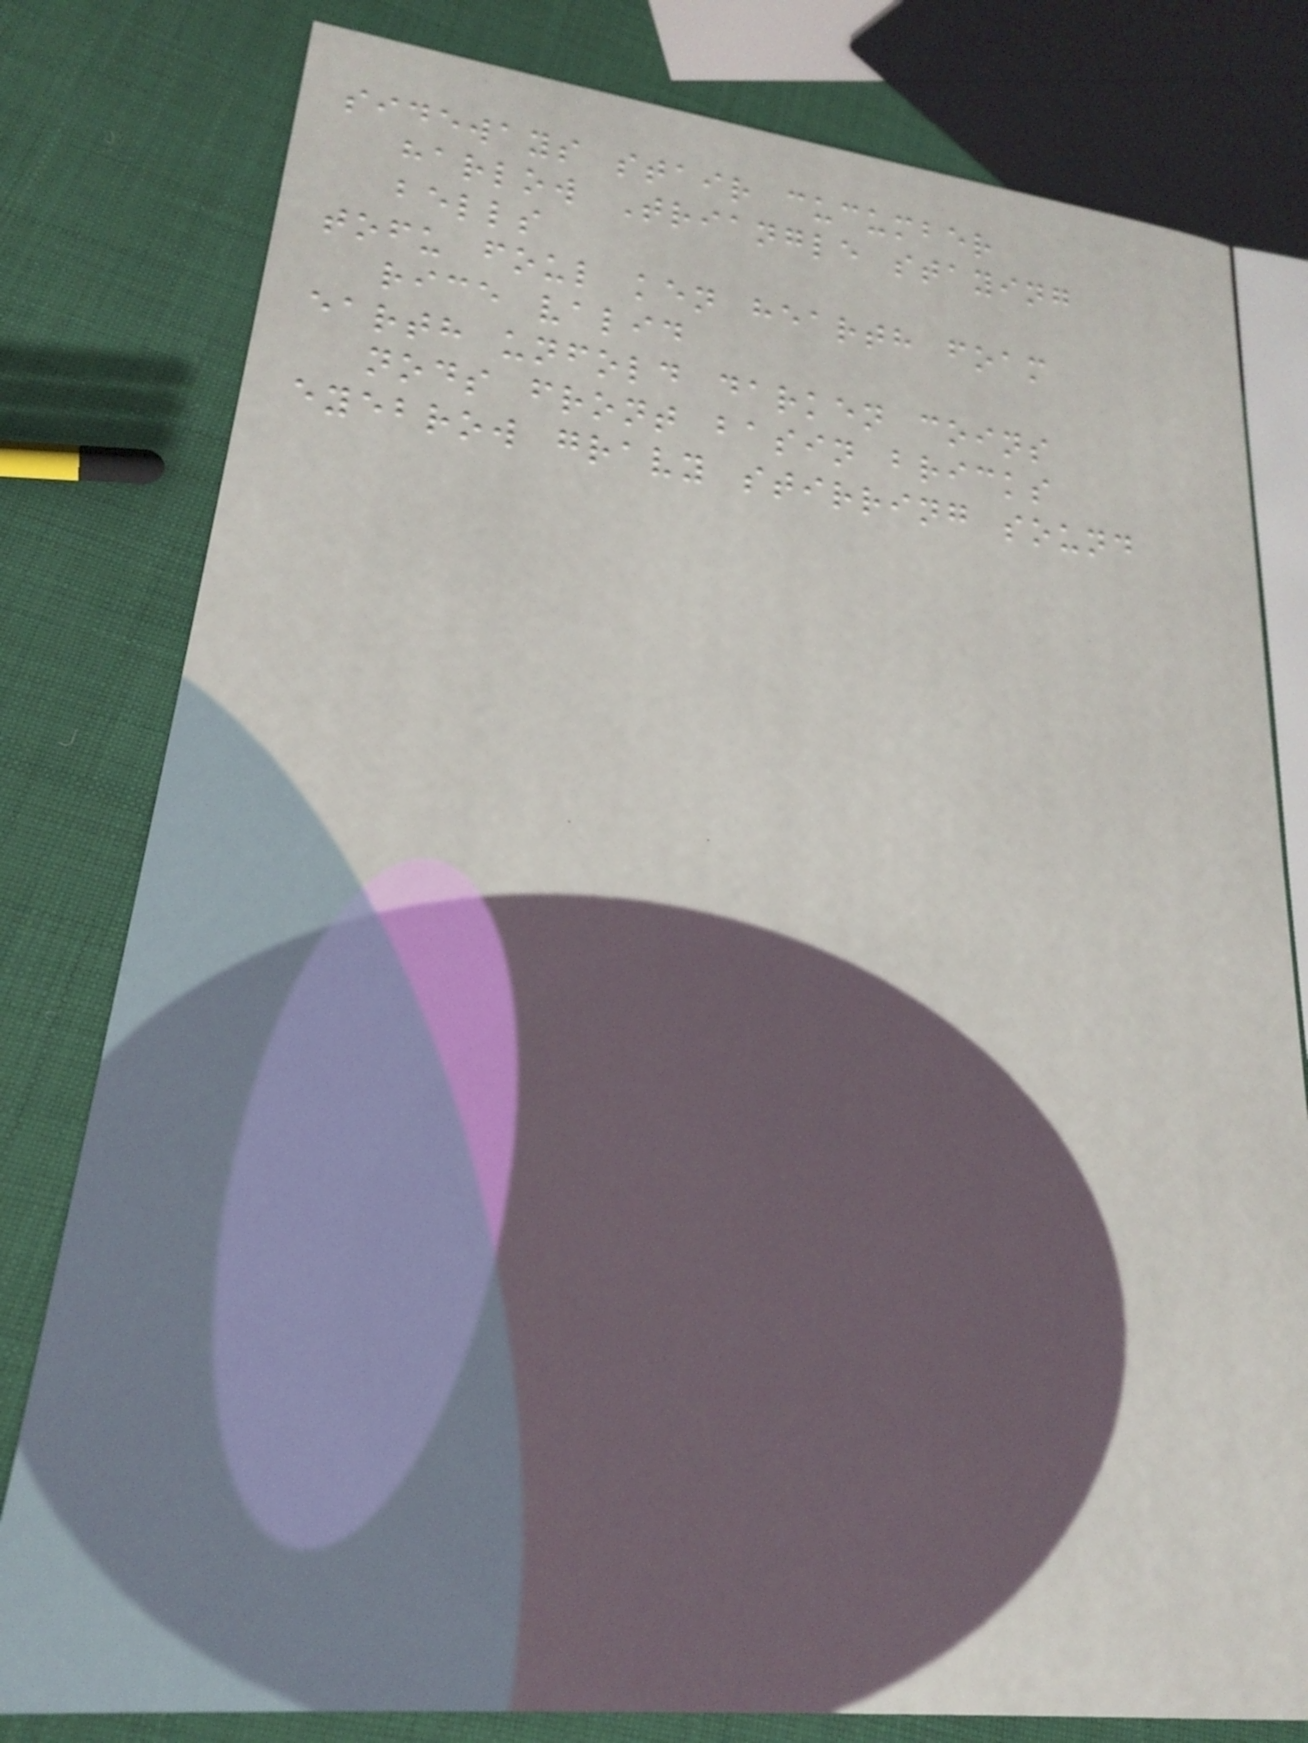sideways stair cucumber
harlow Triangle staying
bells
tofu foul ken hearth foam
rice valid
earth unfold darken coins
nods front basin bricks
eyebrow gravy stirring sound
